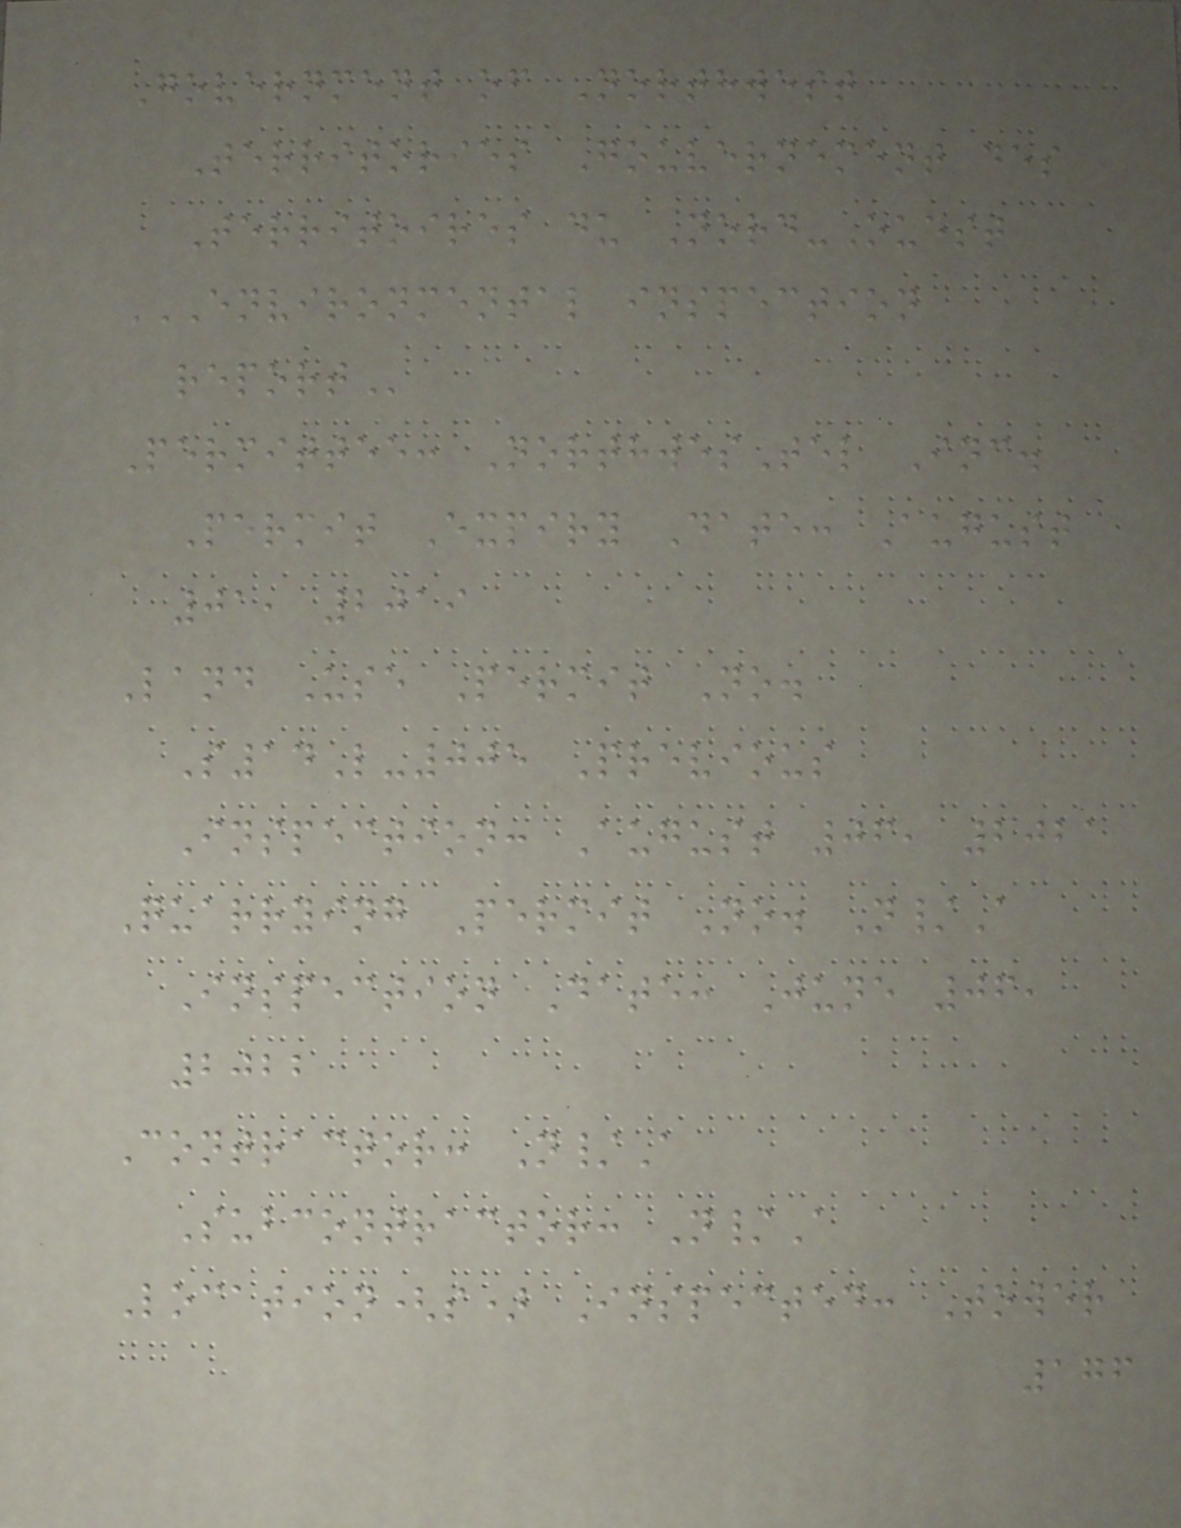Government of Northwest
Territories Gouvernement des
Territoires du Nord-Ouest
ENVIRONMENTAL INSPECTION
REPORT
Permittee: NorthwesTel Inc.
Permit Expiry Date: August
01, 2019
Land Use Permit No.
S14L-005 Previous
Inspection: August 06, 2021
Quarrying Permit No. N/A
Inspection Date: June 06,
2022
Contractor: N/A
Subcontractor: N/A
Location(s) Inspected: Tower
176
